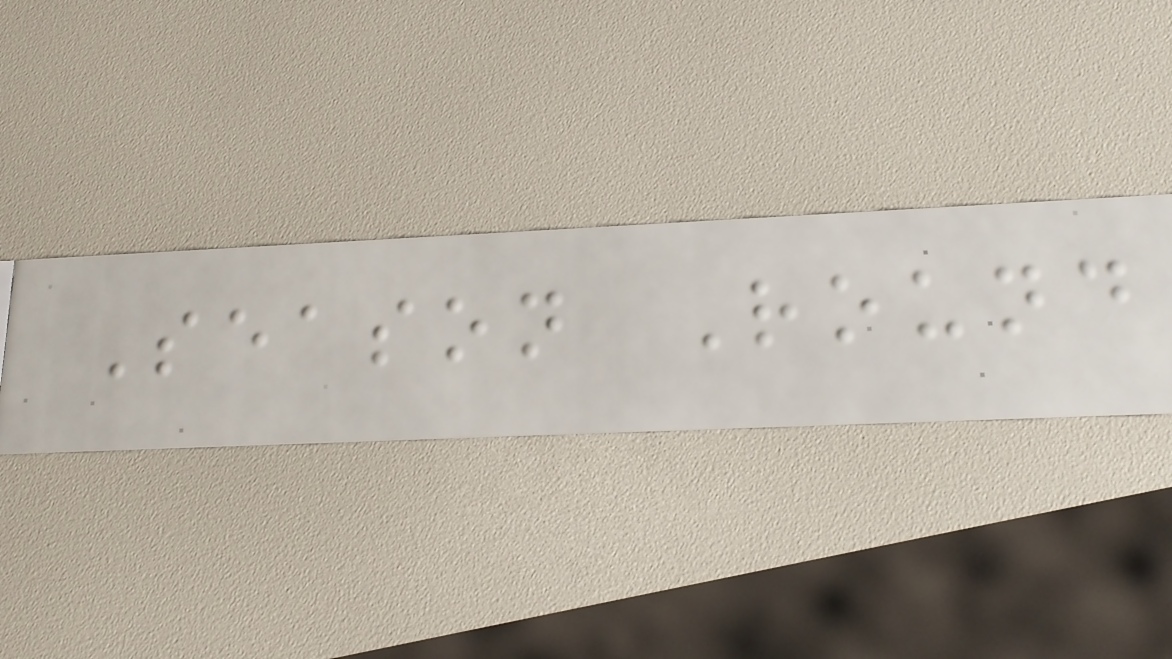Season Round
